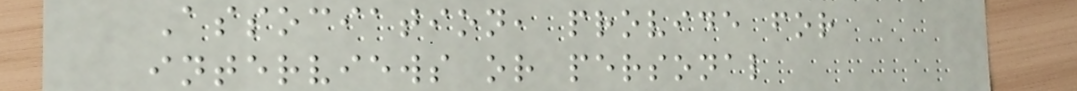Association, provide for
interviews or personal
